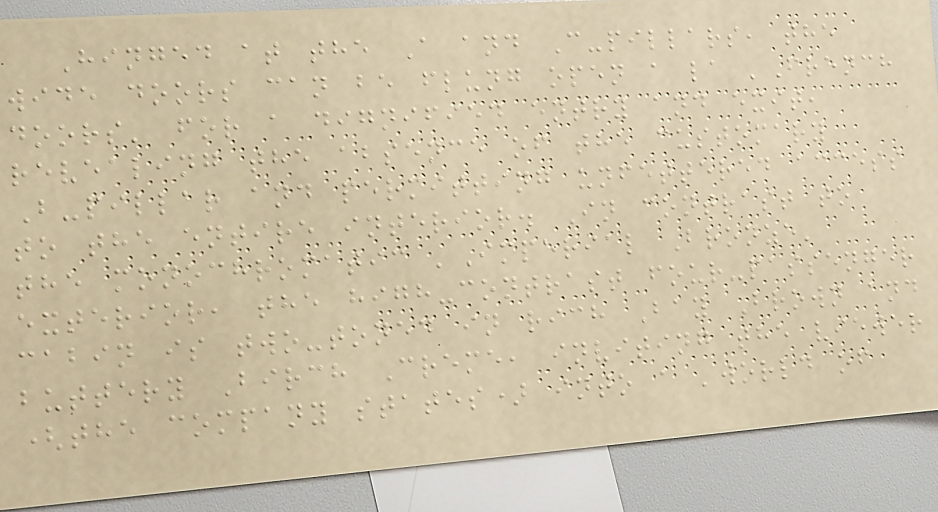Hinged at the A and C-pillars, the
wide doors can be flung open a la 'French
doors' for a dignified entry and exit,
revealing the absence of the customary
B-pillar and permitting unfettered access
to the entire interior. In contrast to
the monochromatic 'Imperial Bronze'
exterior, the high-contrast four-passenger
cabin is two-toned in rich Bay Brown and
buttery Birch Creme, inviting the viewer
(the company states) into a 'world of
